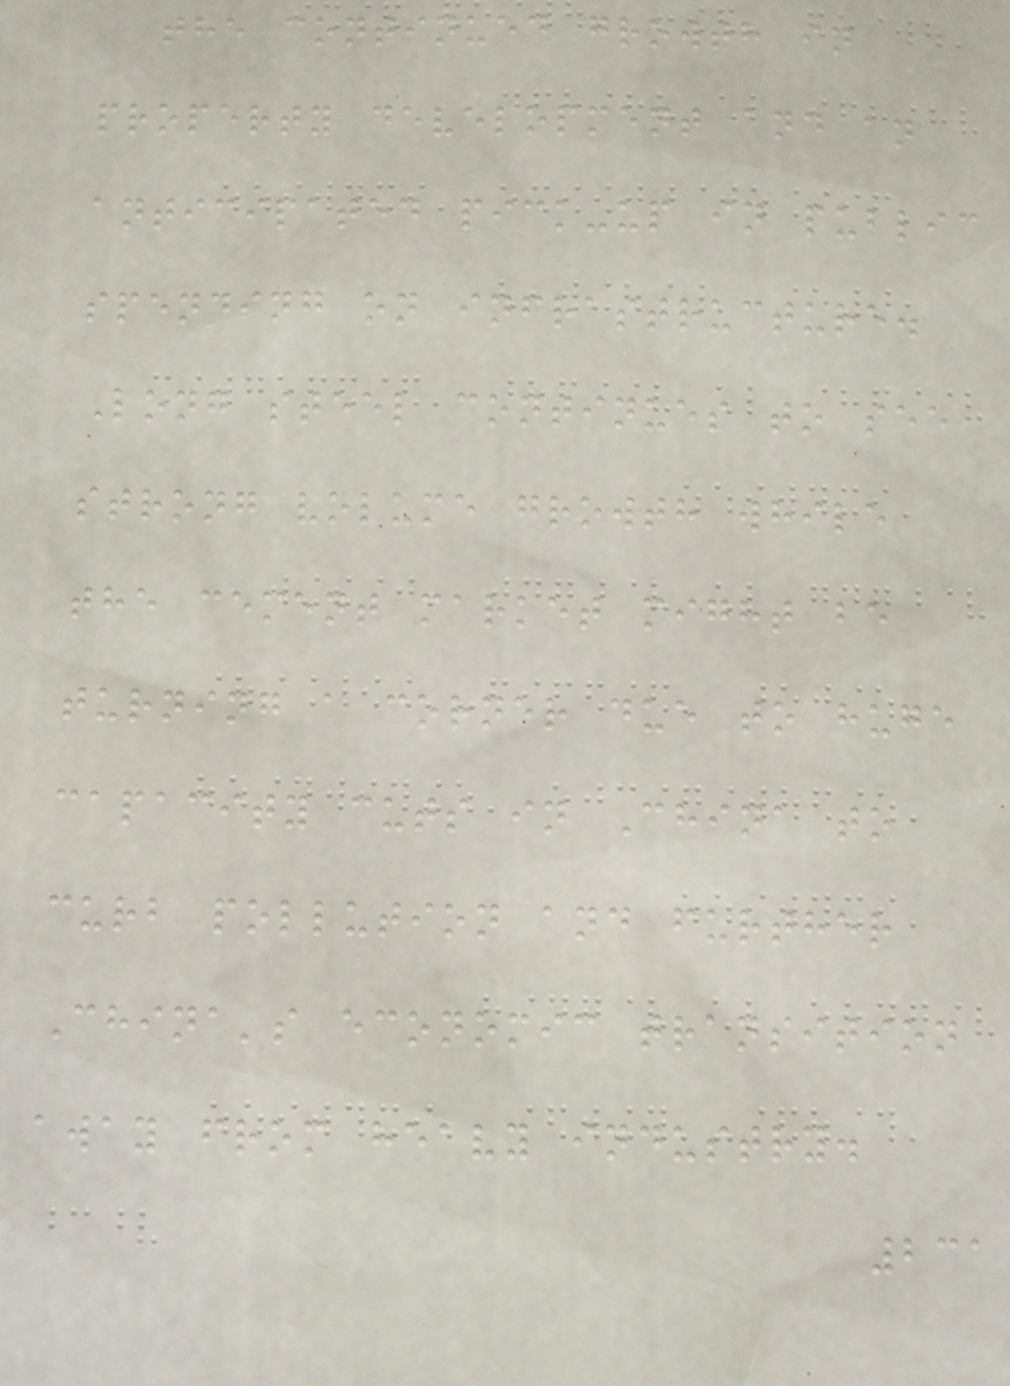the continued growth in
property development and an
anticipated pick-up in public
spending on infrastructure.
Long steel continues to see
strong volume growth while
the cement market might be
turning a corner due to huge
capacity cuts in China to
curb pollution and further
China's economic transition
away from heavy industry.
231
